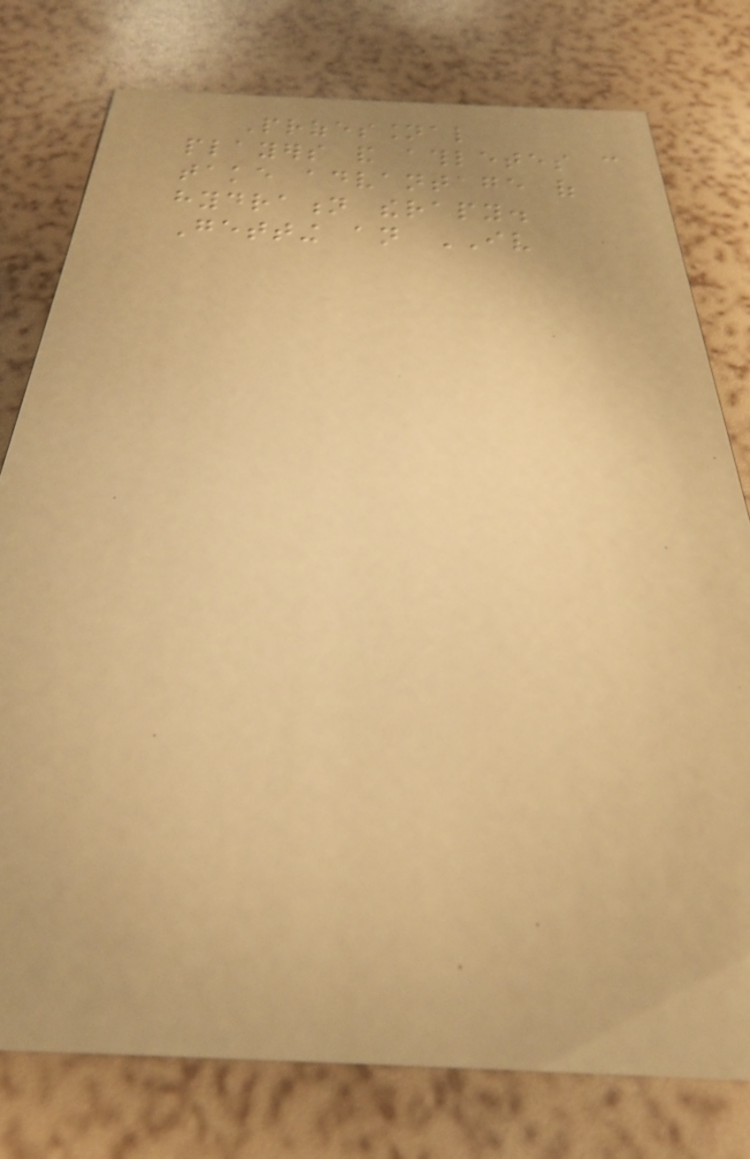Professional
players and athletes can
take advantage of
hydration therapy.
Getting an IV
